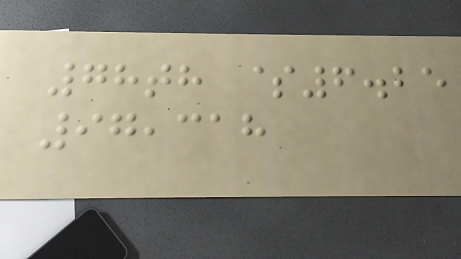78th $6.25
97,318
